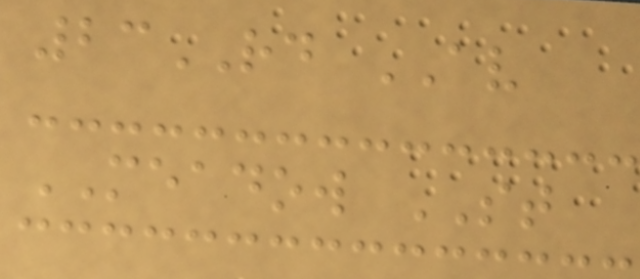23RD AV
MEADOW ST
